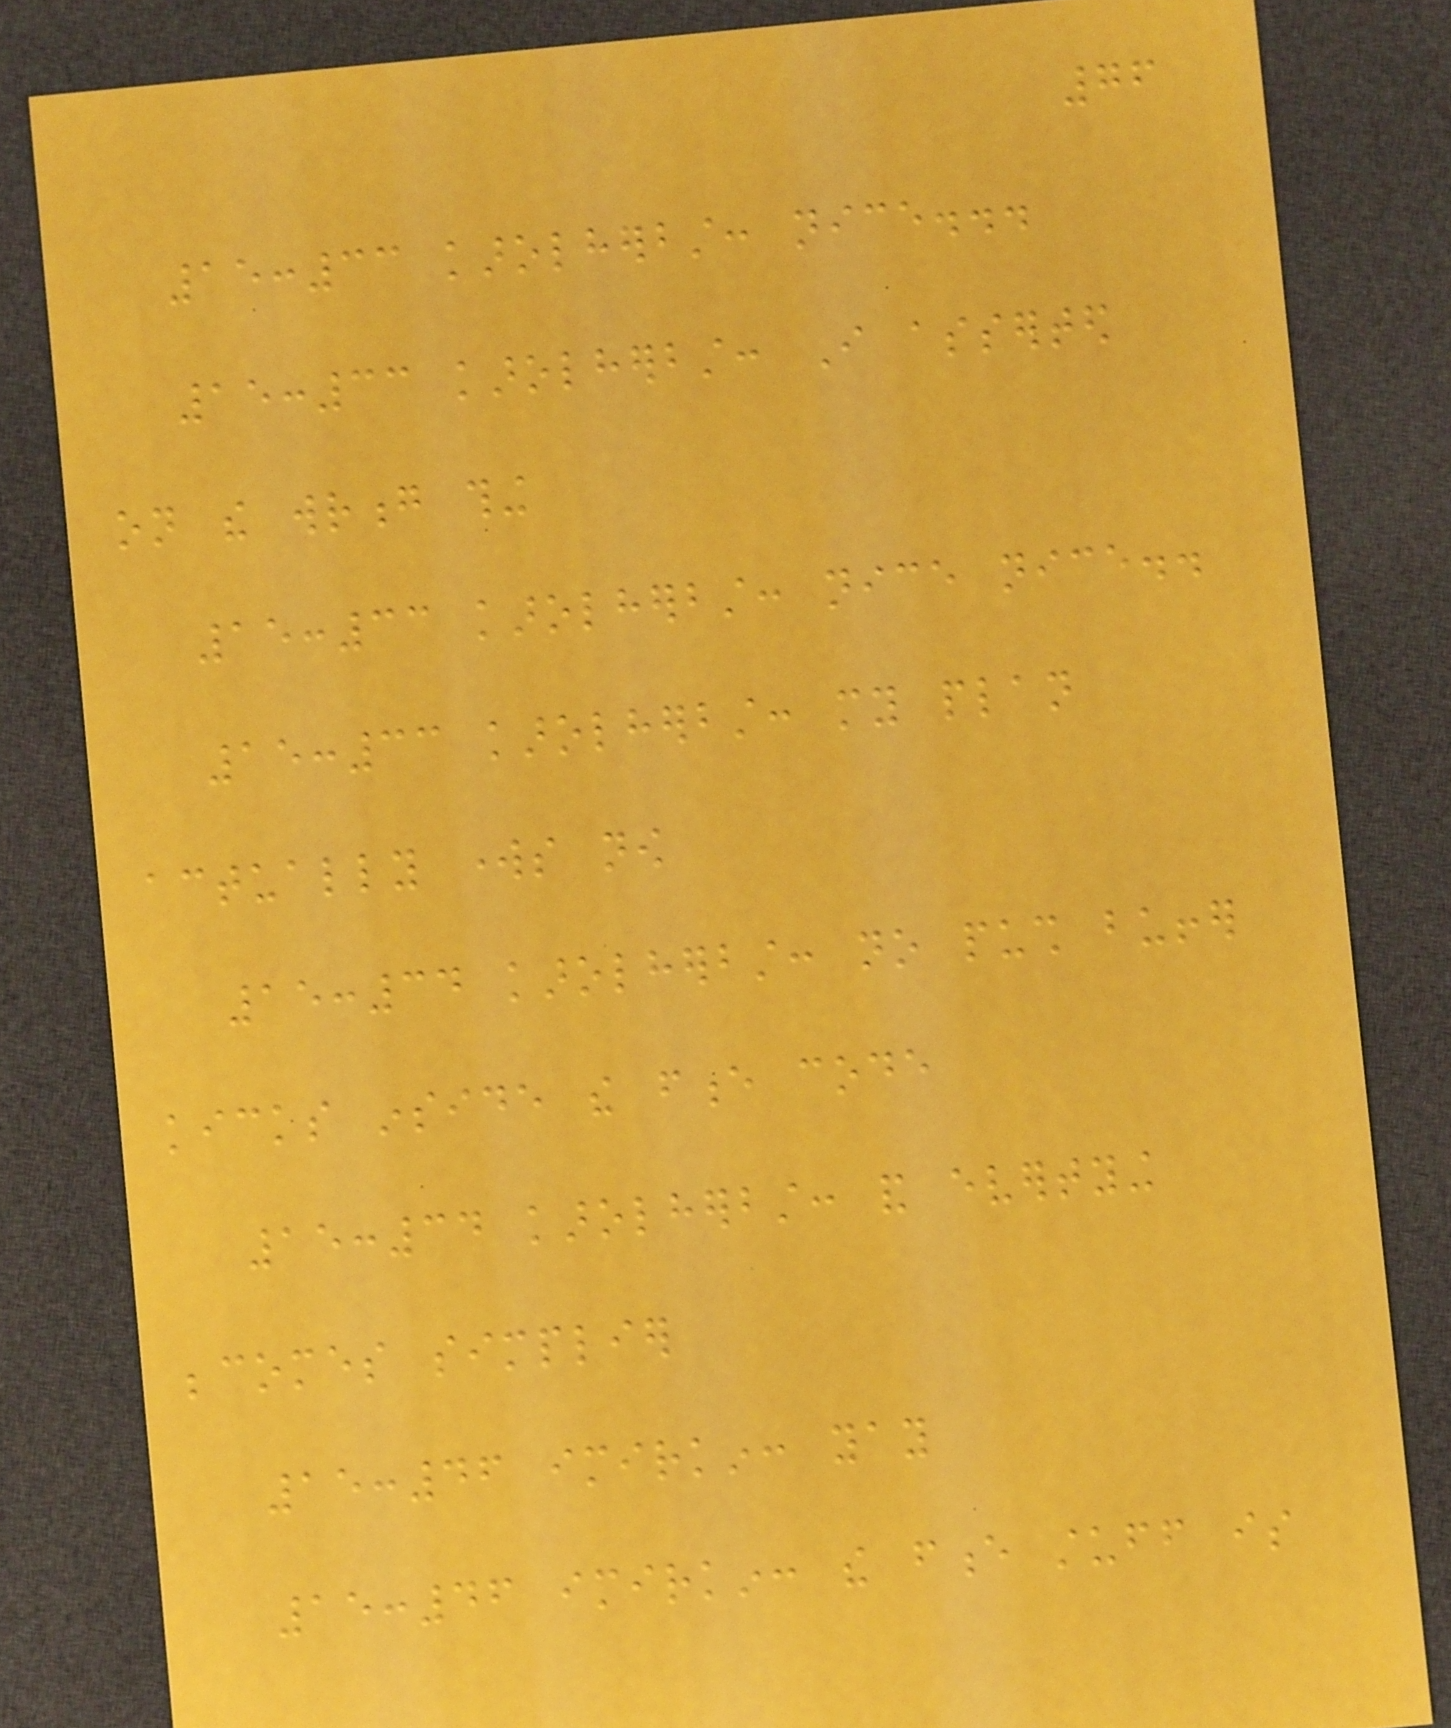76
15:33 karolherbst: nice...
15:33 karolherbst: I asserted
on the wrong thing
15:33 karolherbst: nice nice..
15:33 karolherbst: my plan
actually works now
15:34 karolherbst: no push buffer
kicks inside the fence code
15:34 karolherbst: and evertying
becomes simplier
15:46 imirkin: yay
15:46 imirkin: the fence stuff is
